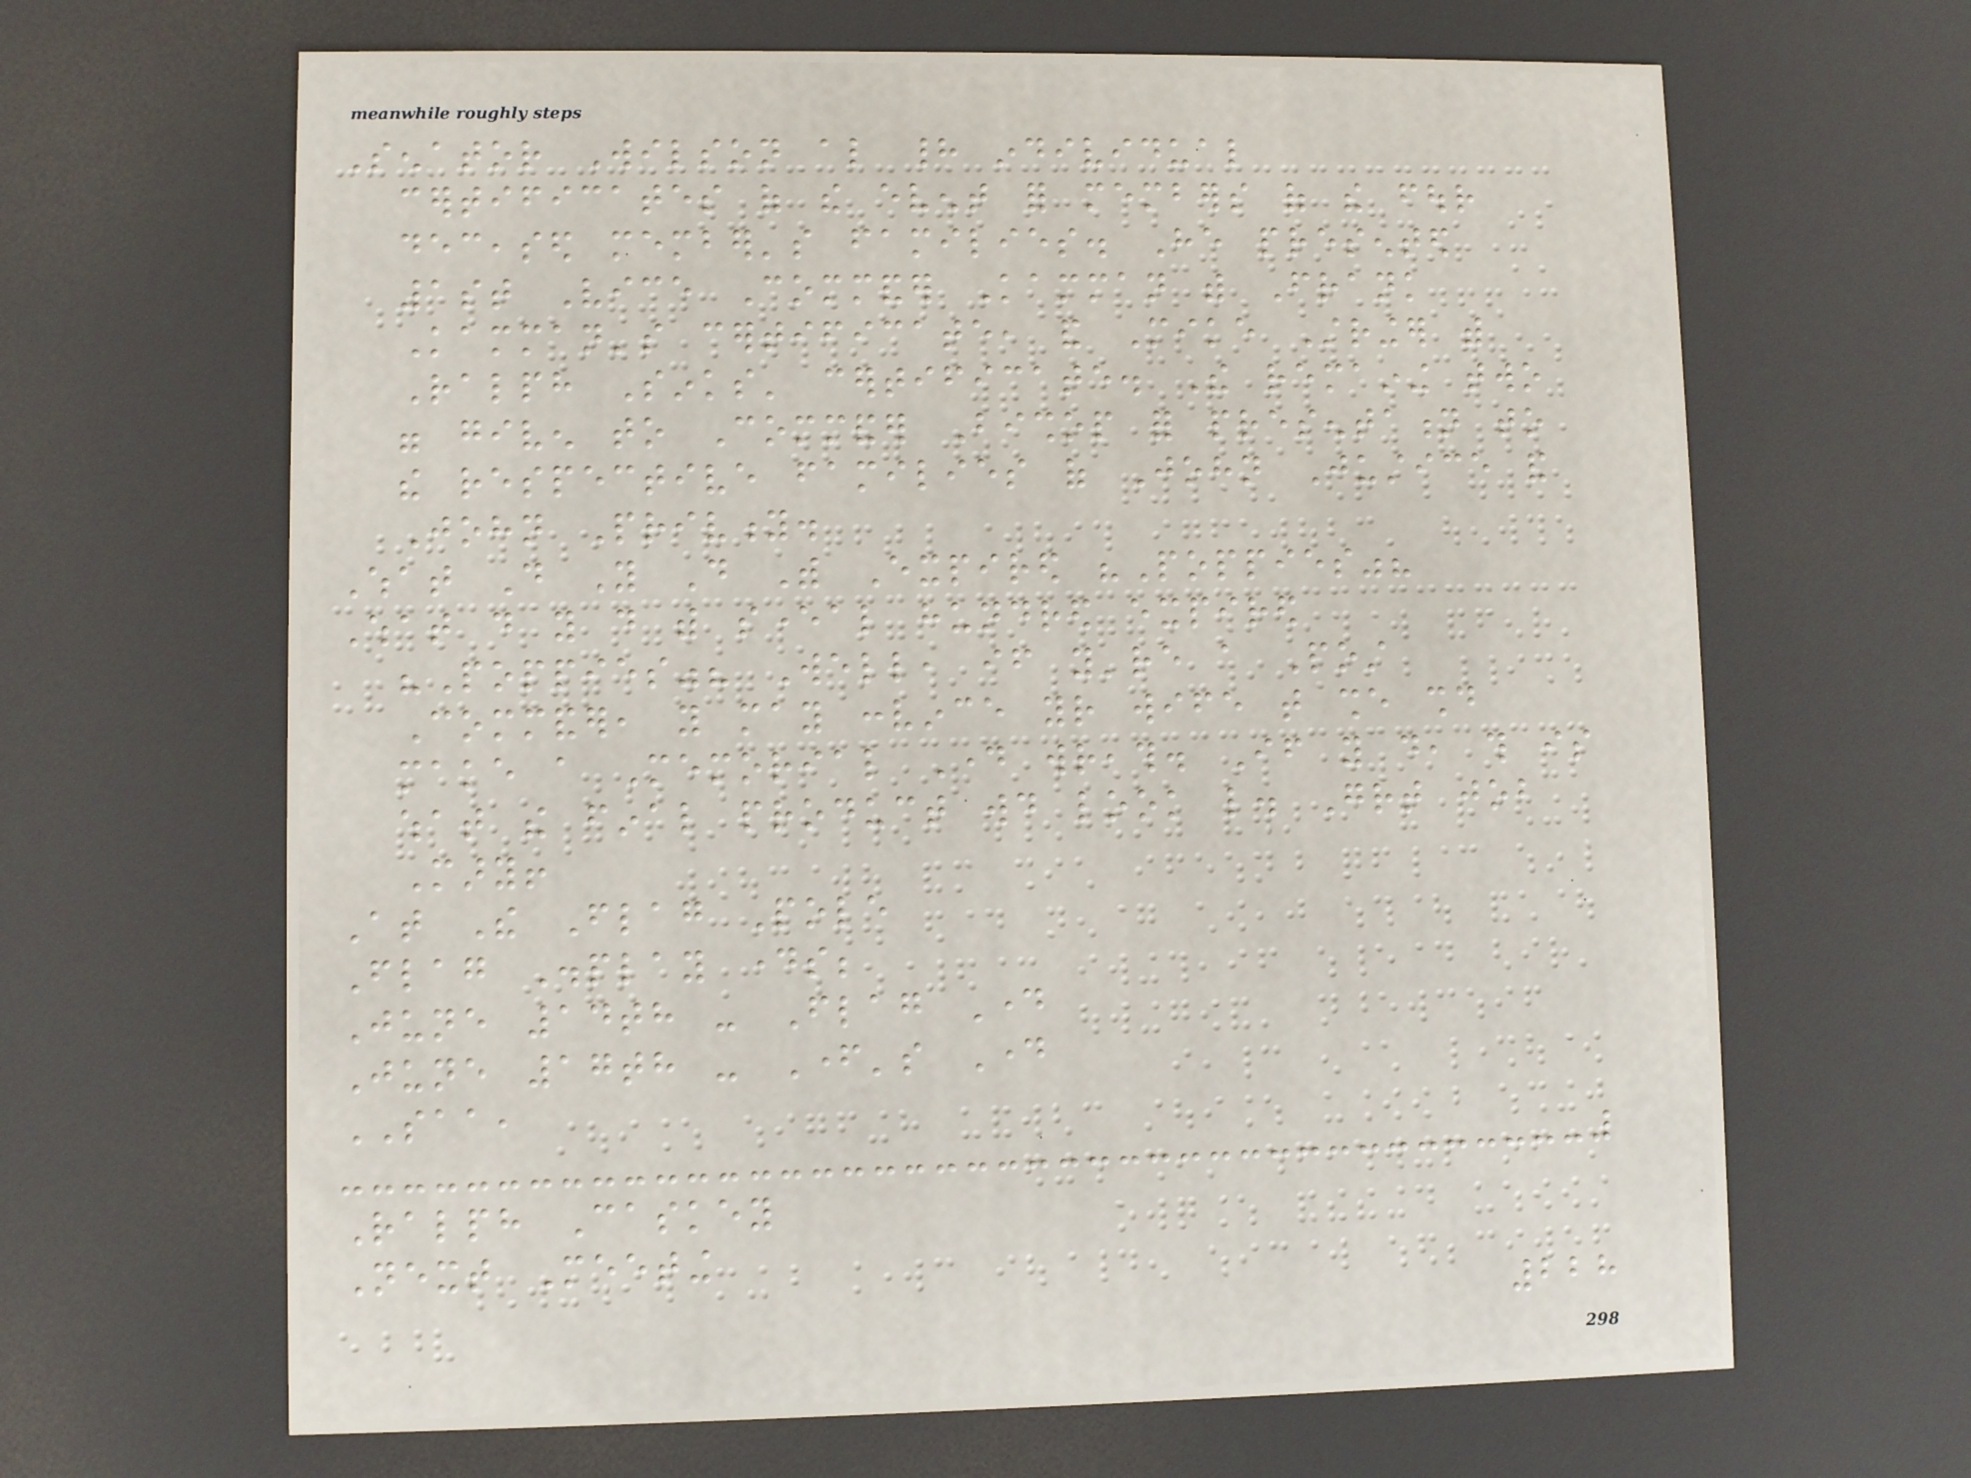Senator Wilson also had individual
certificates of the event for members of the four
deceased member's families. He presented
1st Vice Commander Kamman with Frank
Kamman's certificate, and Mike Stringer with
Ralph Sinks' certificate. The remaining two
were given to Commander Bishop for presentation to
the respective families of John Justice and
John Privity.
What Do You Do With Expired "Poppies"?
What do you do with several hundred expired
"Poppies"? Well, if you're a Post
Commander, you may convince your wife that she should
make a Memorial Day wreath. If you do, this is
what the final product would look like. Great job
Mary!
At The Flag Pole
Flag Display days;
June 14th - Flag Day
June 17th - Father's Day
SAA,
Ralph Caskey
Next Meeting
228
